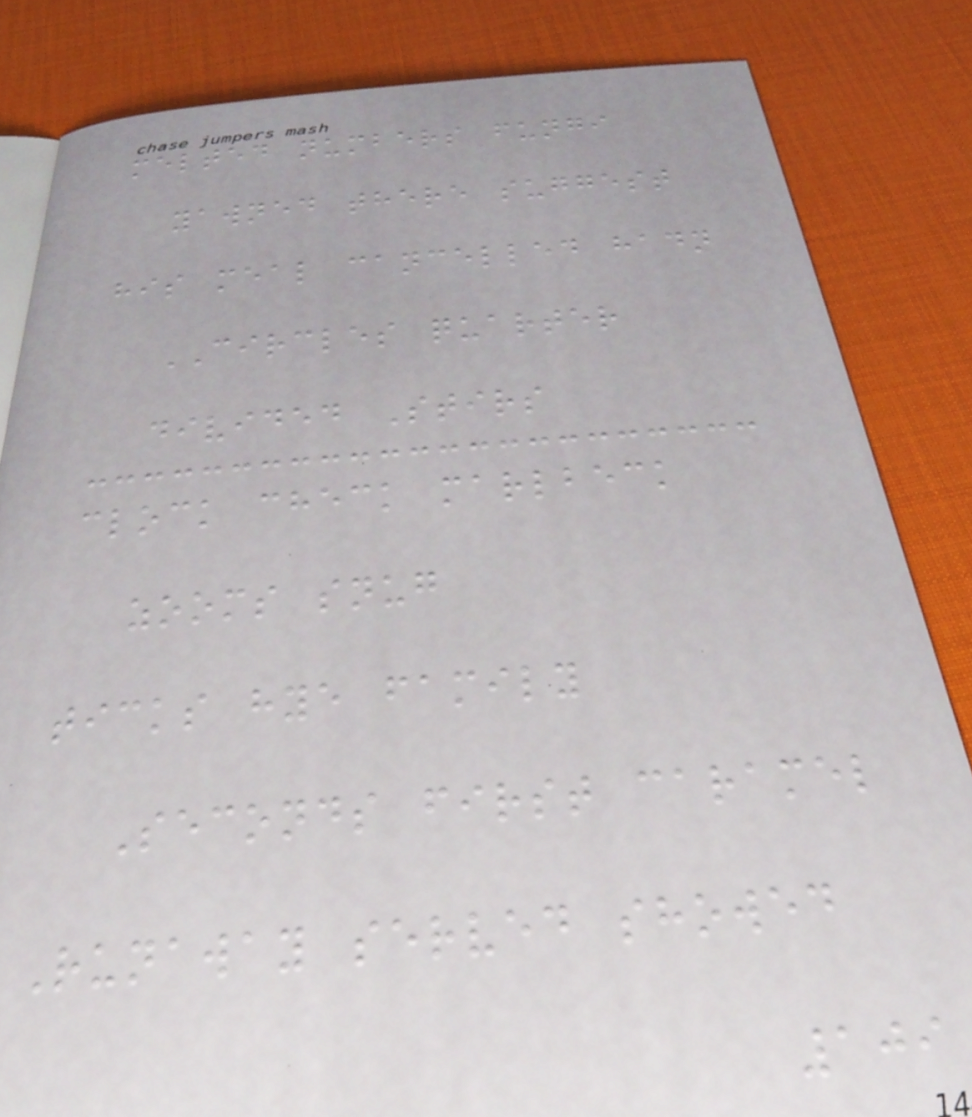melted numbers fungi
yawned there suggest
his meal cancelled hadn
CIRCLES quarter
divided Stirs
clock check marlbeck
zooms snug
ticks hye family
Seconds first caramel
Runaway served showed
109
